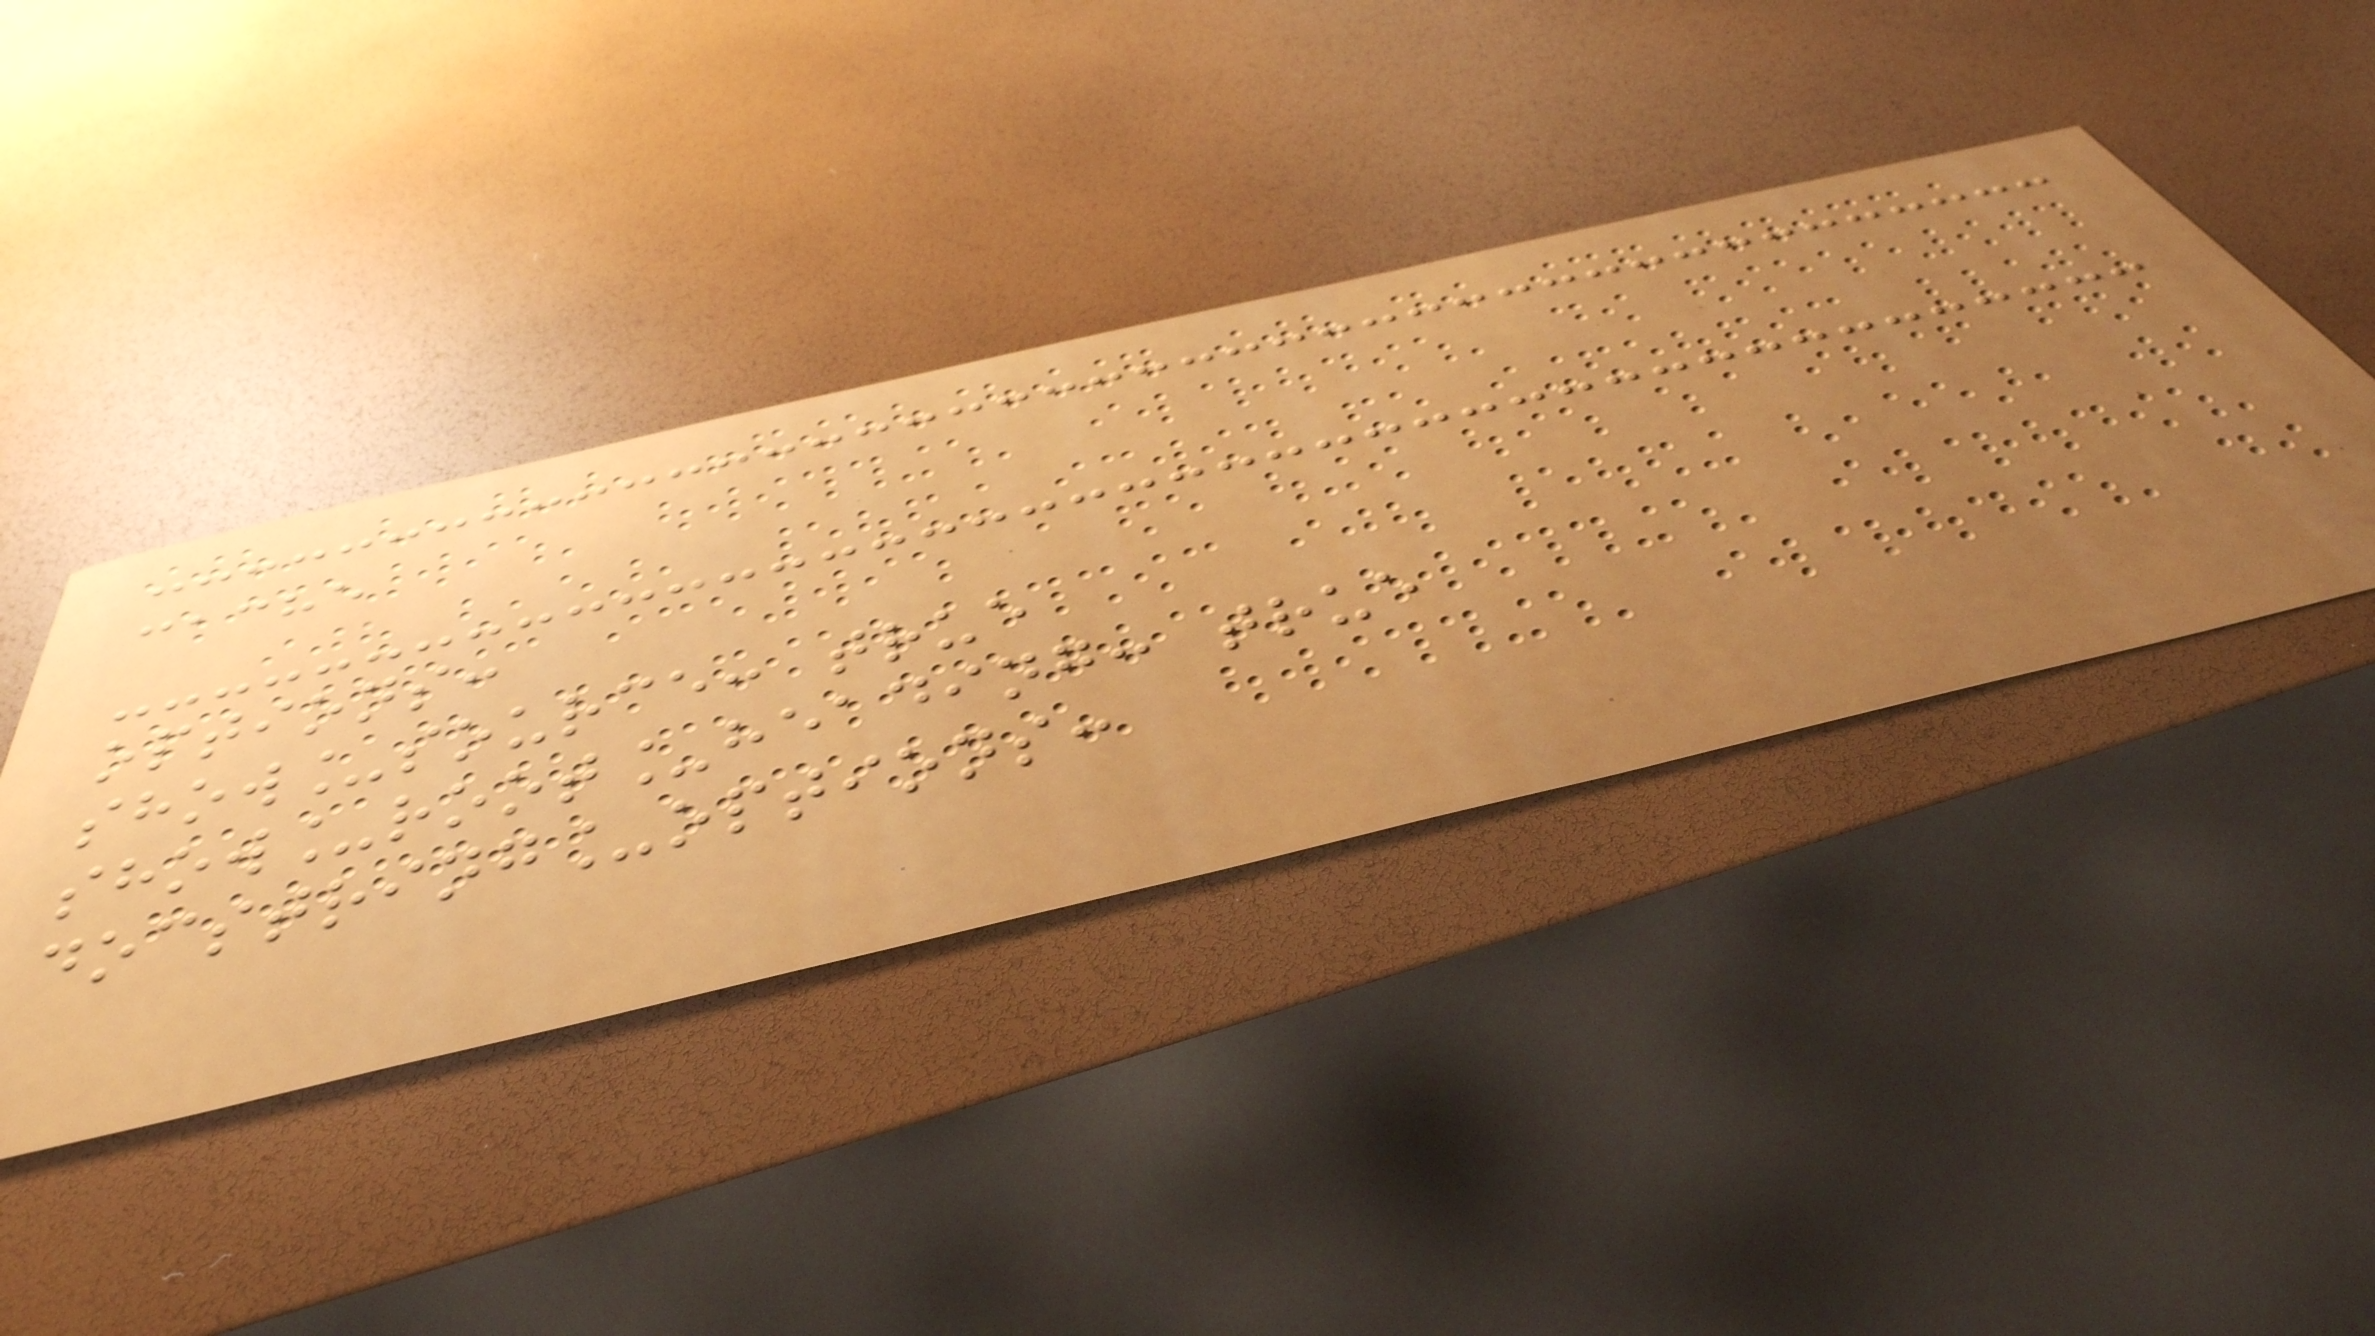cache
options:
show_source: true
show_root_heading: true
docstring_options:
